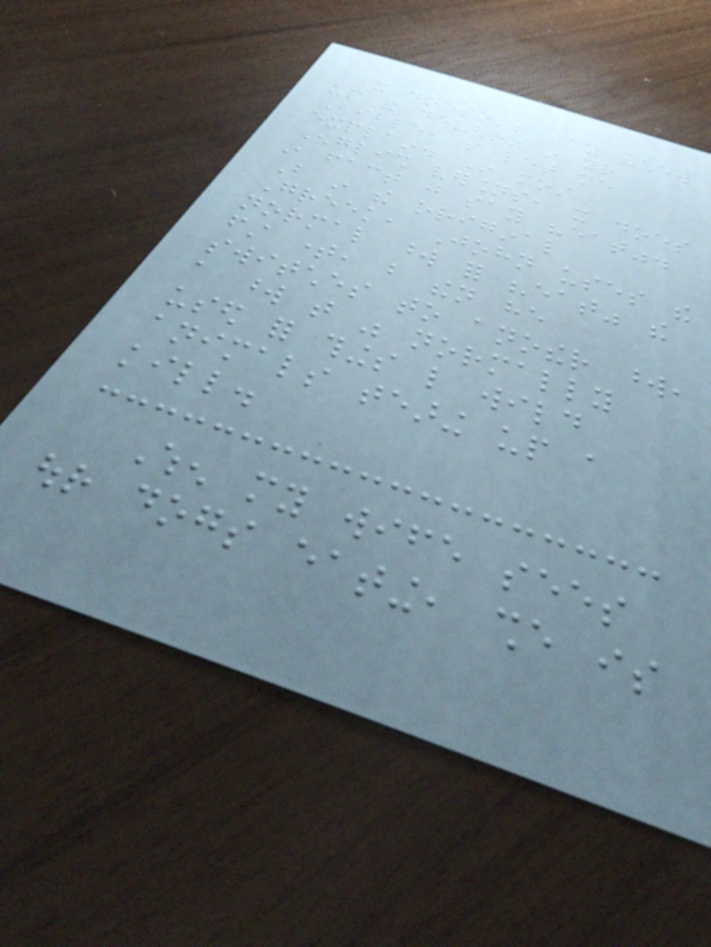it doesn't say "chew
up and devour" in your
Bible, so let me
explain. In most
English versions, it does
in fact just say "eat".
But in the original
Greek, John uses the
normal word for "eat" the
first time, but then he
switches to another word,
a word that was normally
used for things like wild
animals tearing up a
kill.
When my wife sees
our dogs eating, she is
